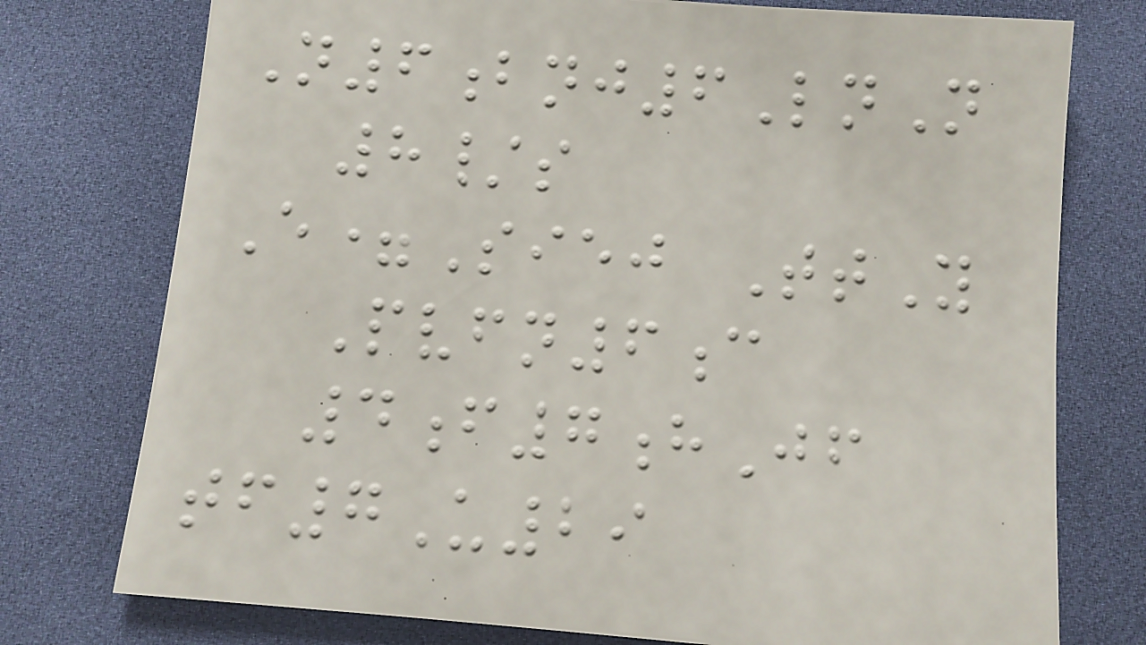N6bnj6LnN
8/s
E=Siej TtY
Pvfn6c
4f7hJf
tf7U29
